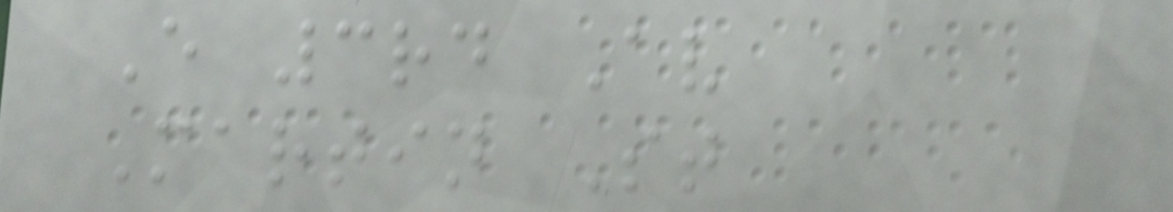E 3rd Av
Martin St
